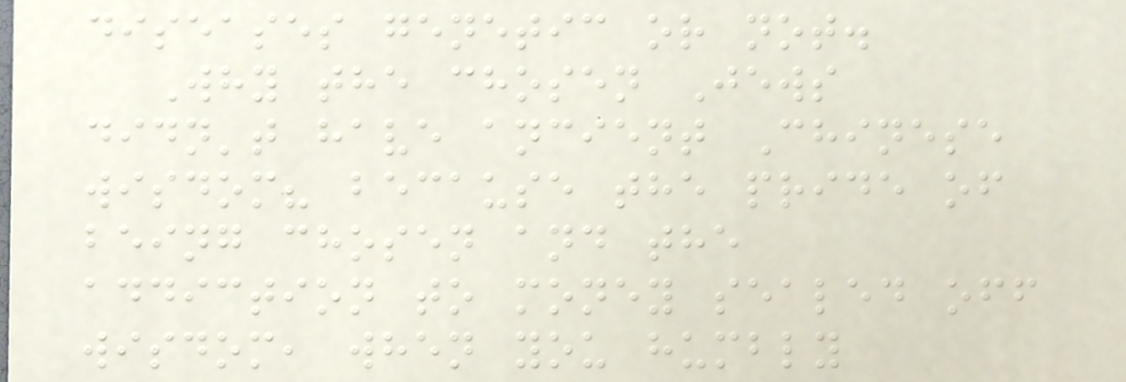diseases genetic or not.
Why the chosen Jews
didn't have ancient Chinese
wisdom? because the pride of
being chosen and the
addiction to money sealed off
wisdom, when you humbly
